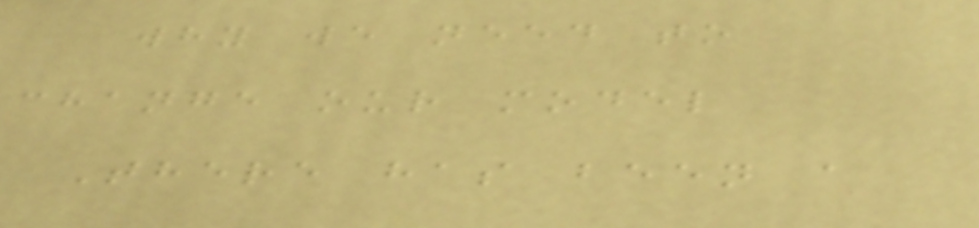why we need to
change our model
There has been a
